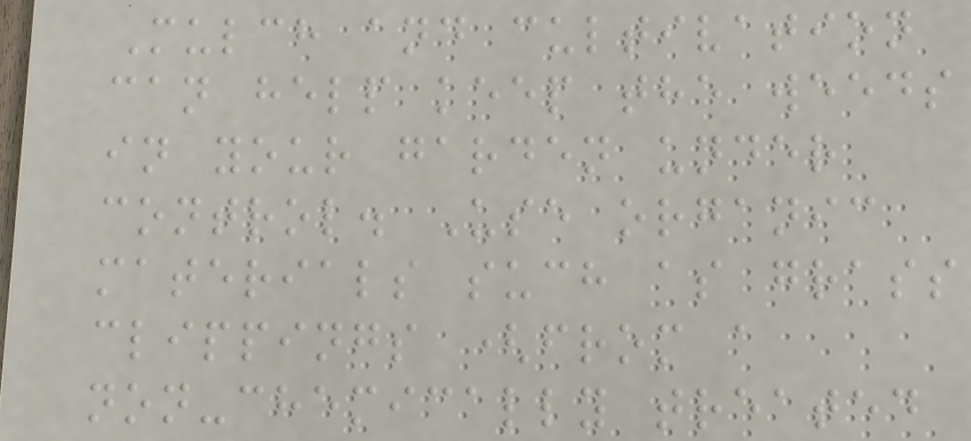Mulch and cultivation
can help keep the weeds
in your garden under
control. Use organic
materials such as grass
clippings (from a
non-chemically treated
